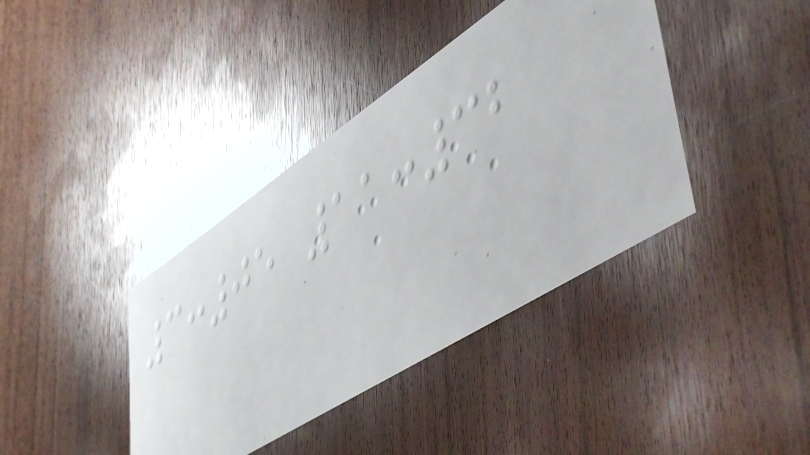3:05 11:32
